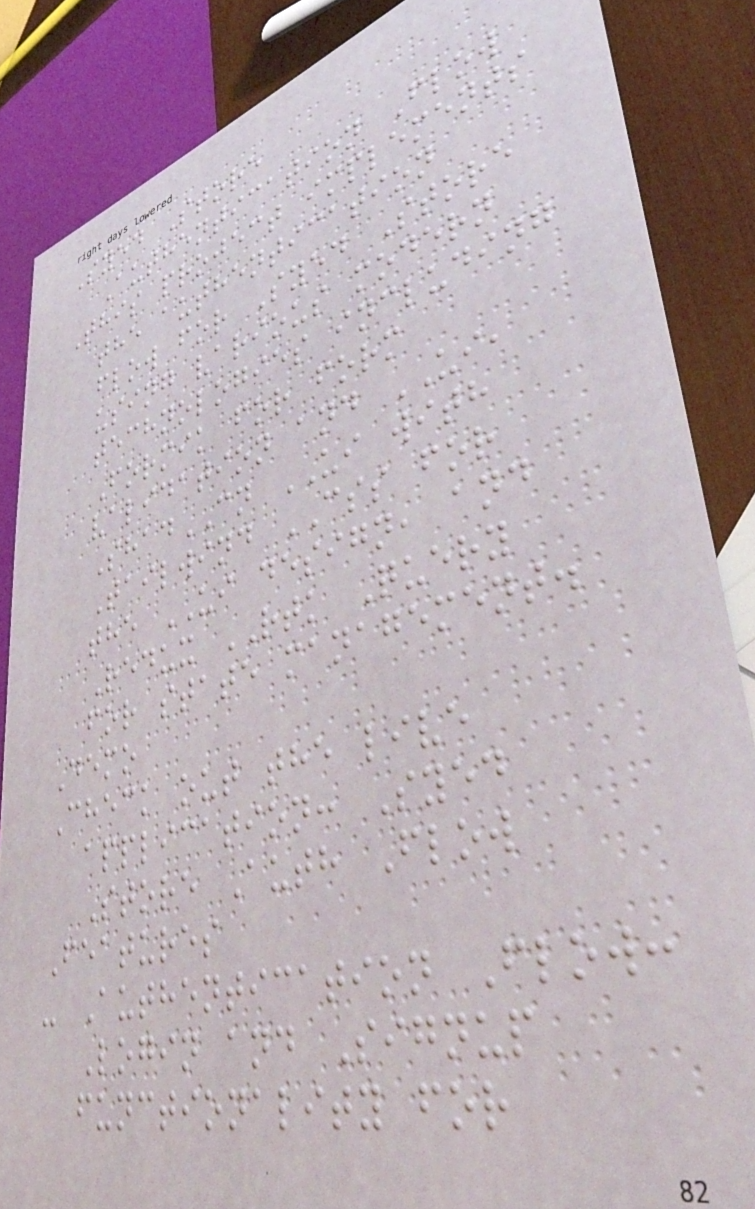Syed Store
Authentication Flow
This project implements
the authentication
flow for Syed Store
using various modern
technologies including
Formik for form
validation and UI,
ShadCN UI with
Tailwind CSS for
the UI design, and
Redux RTK Query
for state management.
Demo
Check out the live
application: Syed
Store Auth Flow
Features
- Authentication Flow:
Login and Signup
functionality for
